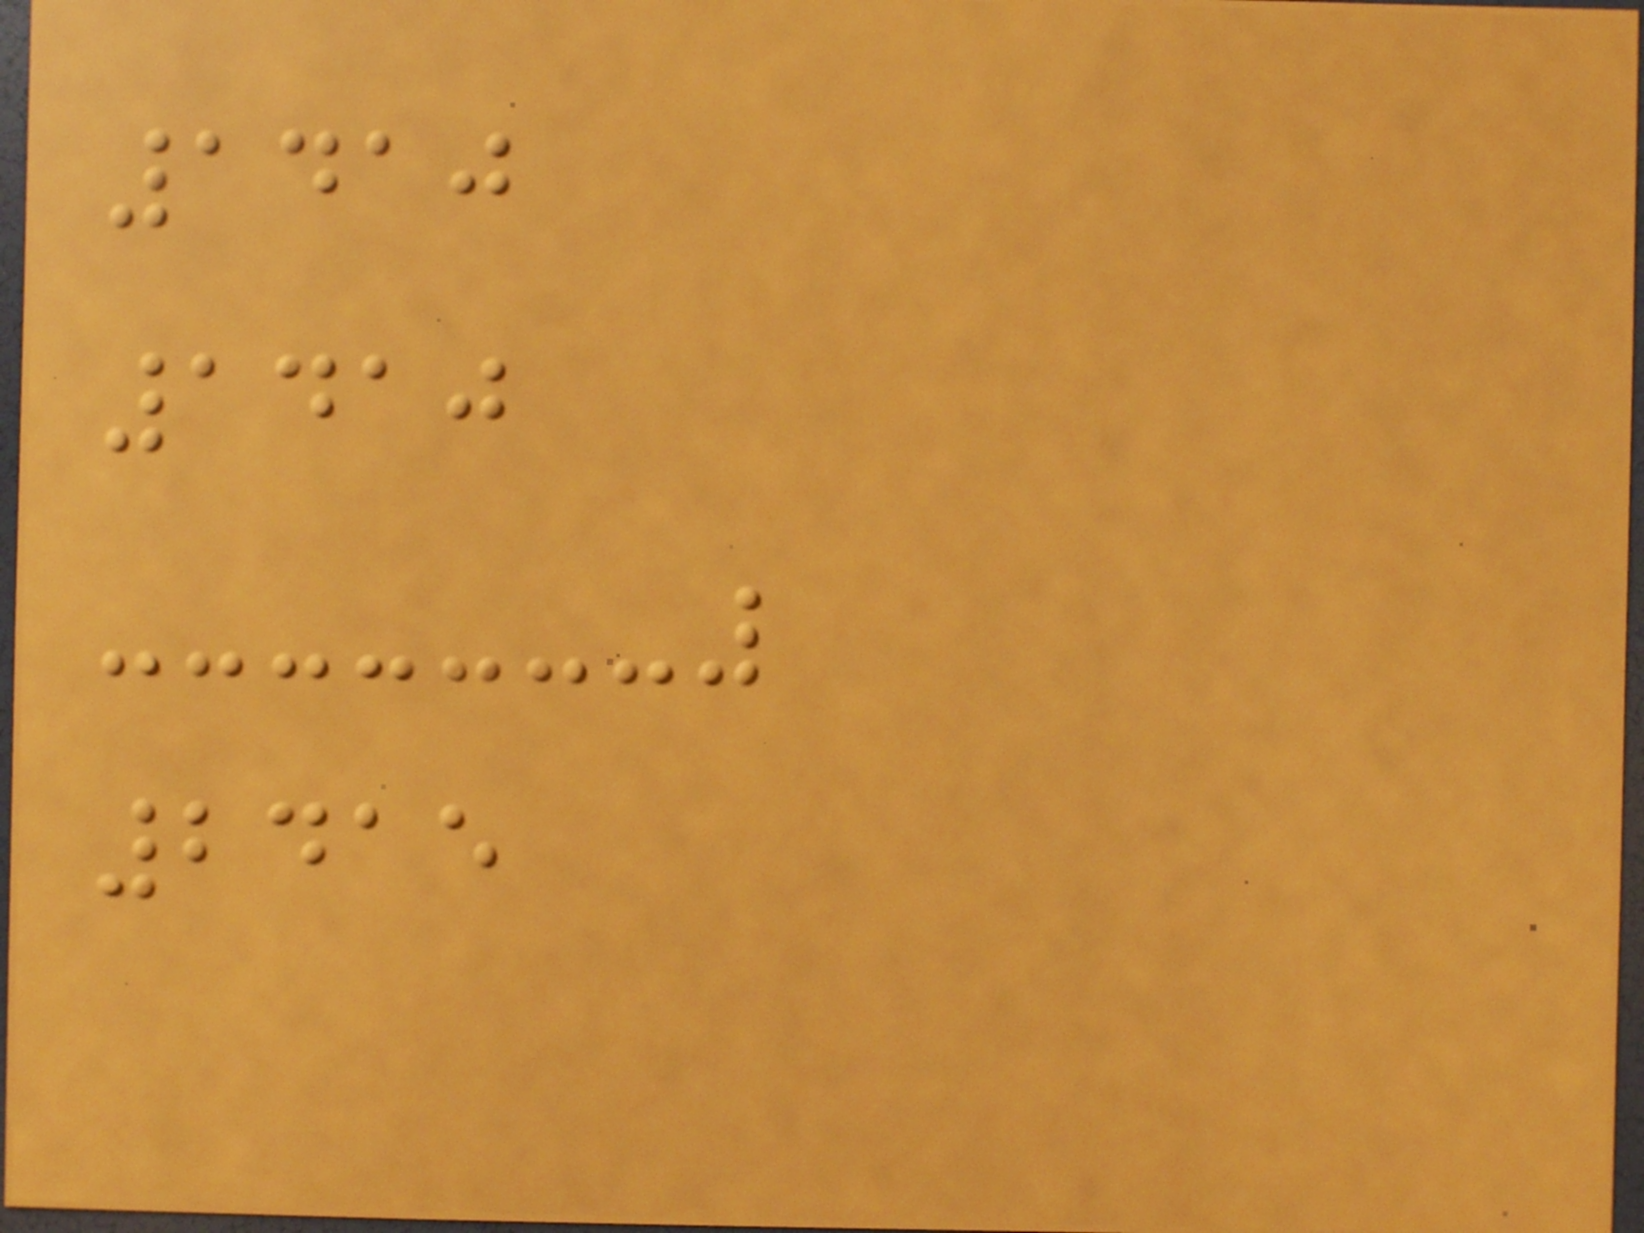1410
1410
2415
